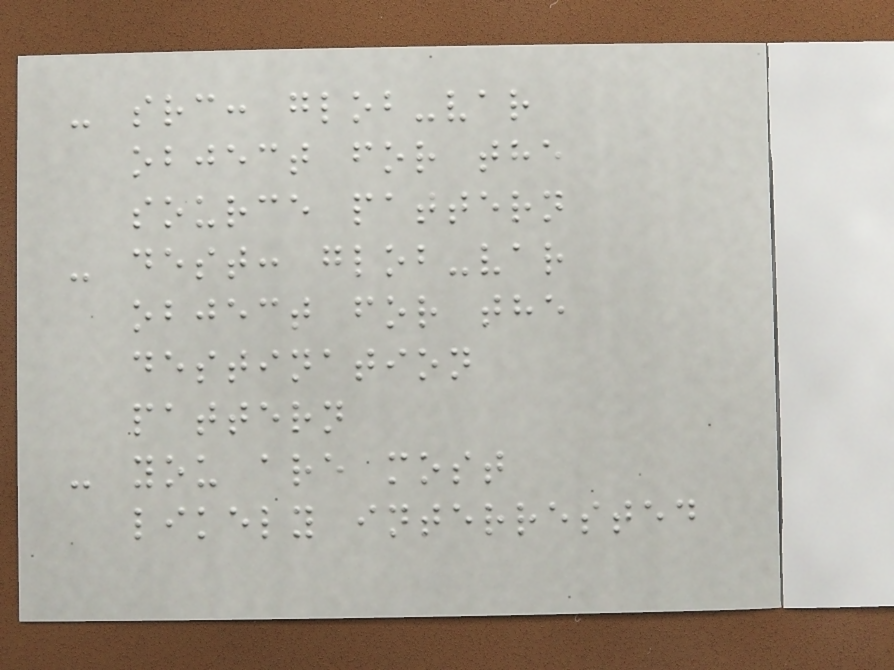- src: glob-var
object for the
source pattern
- dest: glob-var
object for the
destination
pattern
- you are most
likely interrested
